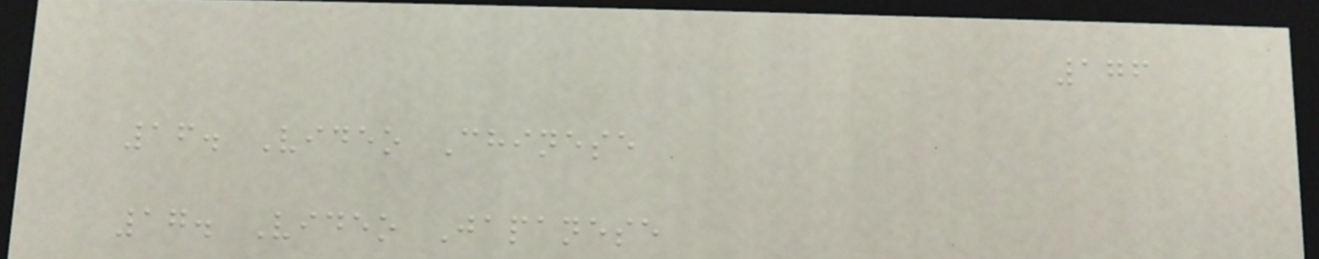176
16. Video Chinese
17. Video Japanese
